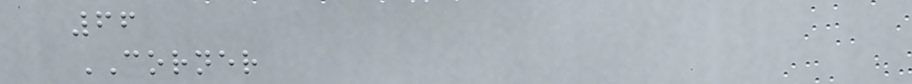66
CORNER
